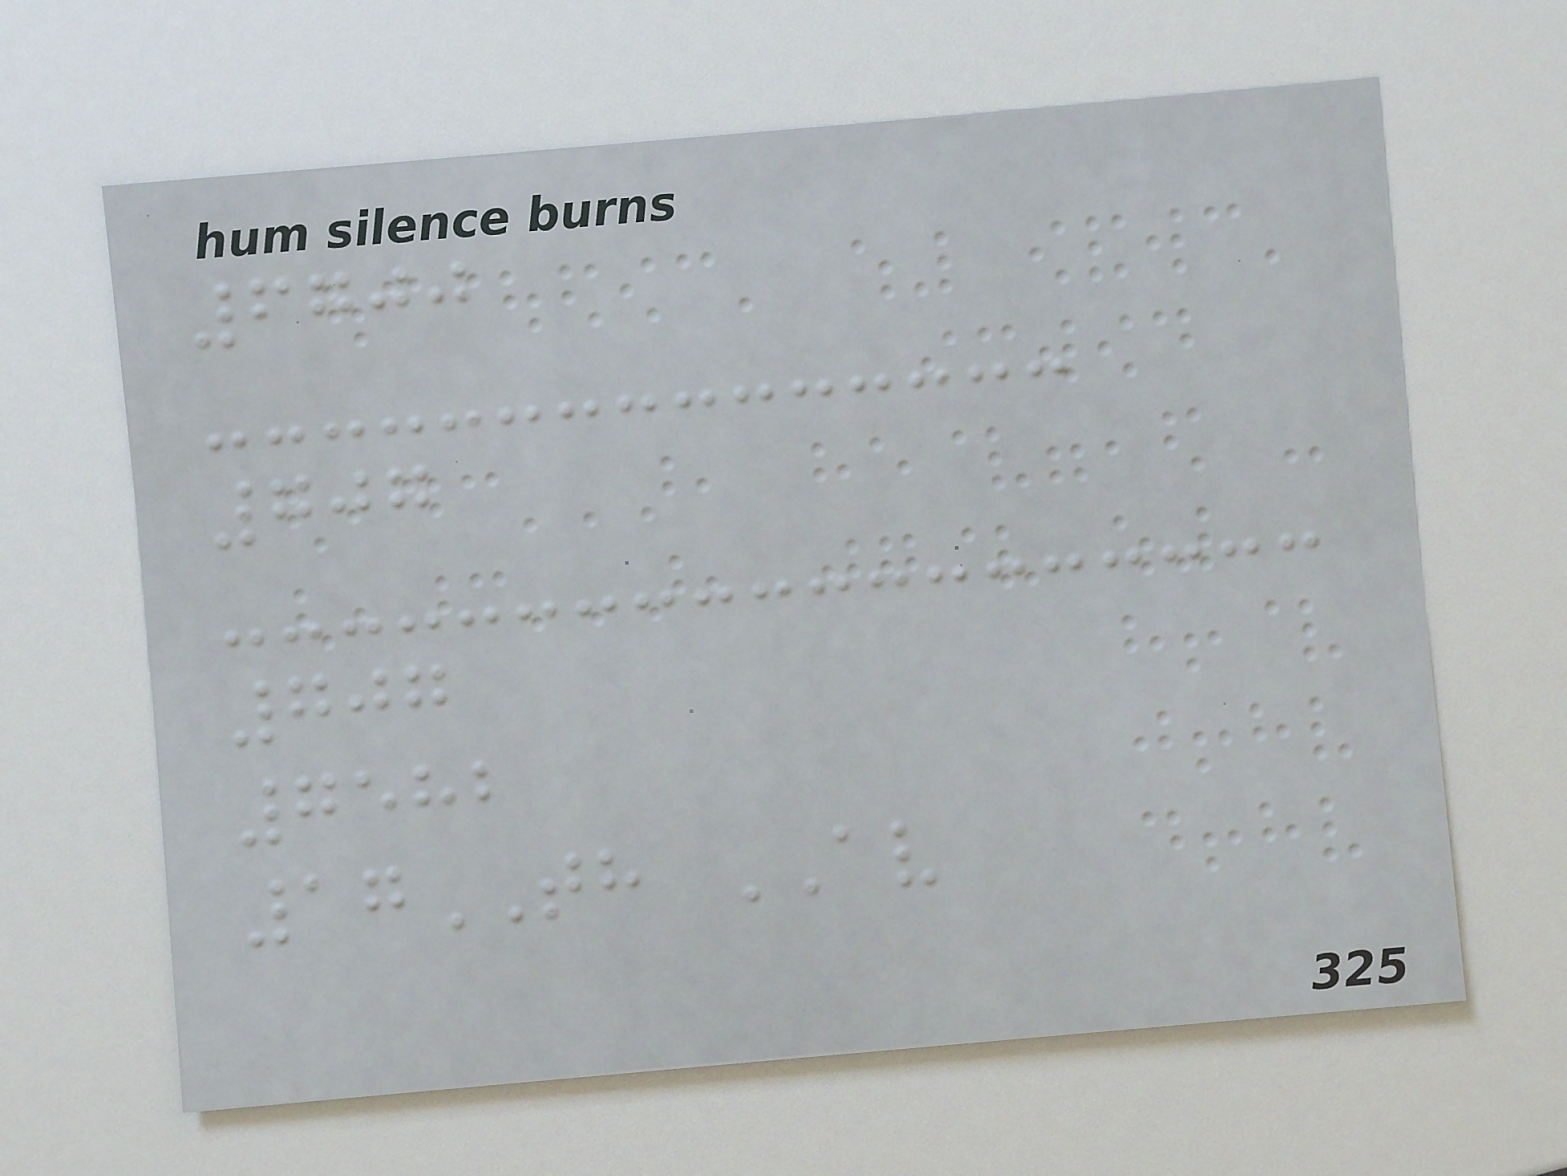6700
707
707
7582
17TH AV
